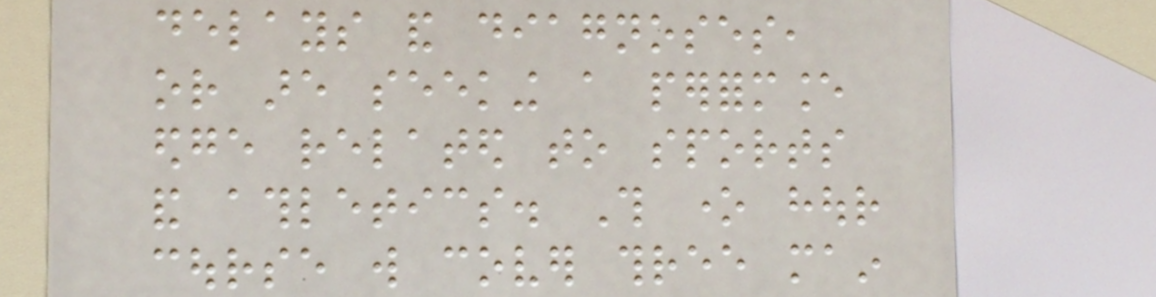delays and diagnoses,
or are seeking a performance
edge related to sports
and athletics. This one hour
course will cover three main
